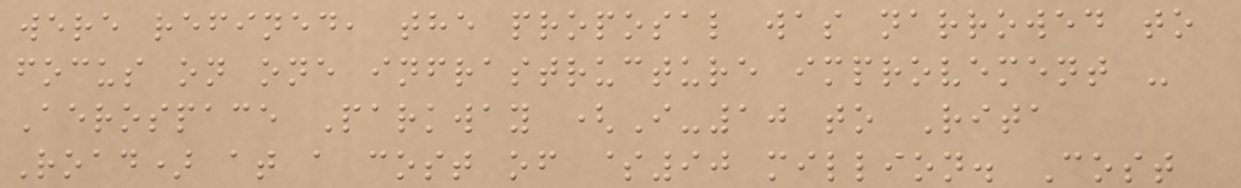were refined, the proposal was narrowed to
focus on one infrastructure improvement -
Aerospace Parkway (I-10 to Rita
Road) at a cost of $90 million. Cost
